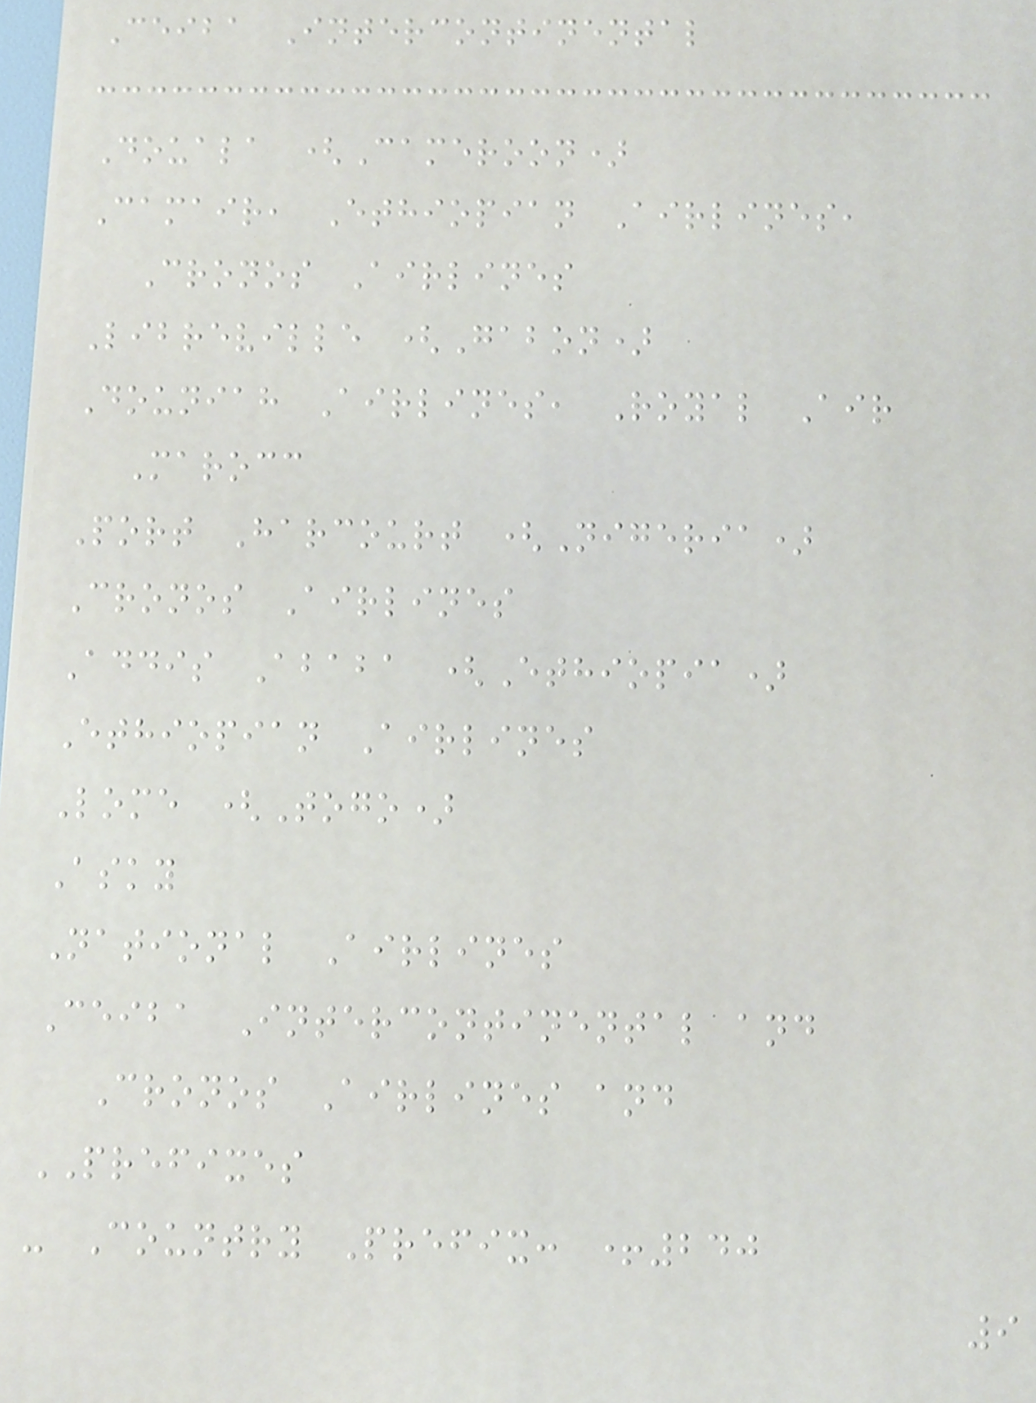Ceiba Intercontinental
Douala (Cameroon)
Camair, Ethiopian Airlines,
Cronos Airlines
Libreville (Gabon)
Douniah Airlines, Royal Air
Marocc
Port Harcourt (Nigeria)
Cronos Airlines
Addis Ababa (Ethiopia)
Ethiopian Airlines
Lome (Togo)
Asky
National Airlines
Ceiba Intercontinental and
Cronos Airlines and
PREFIXES
- Country Prefix: +240
9
